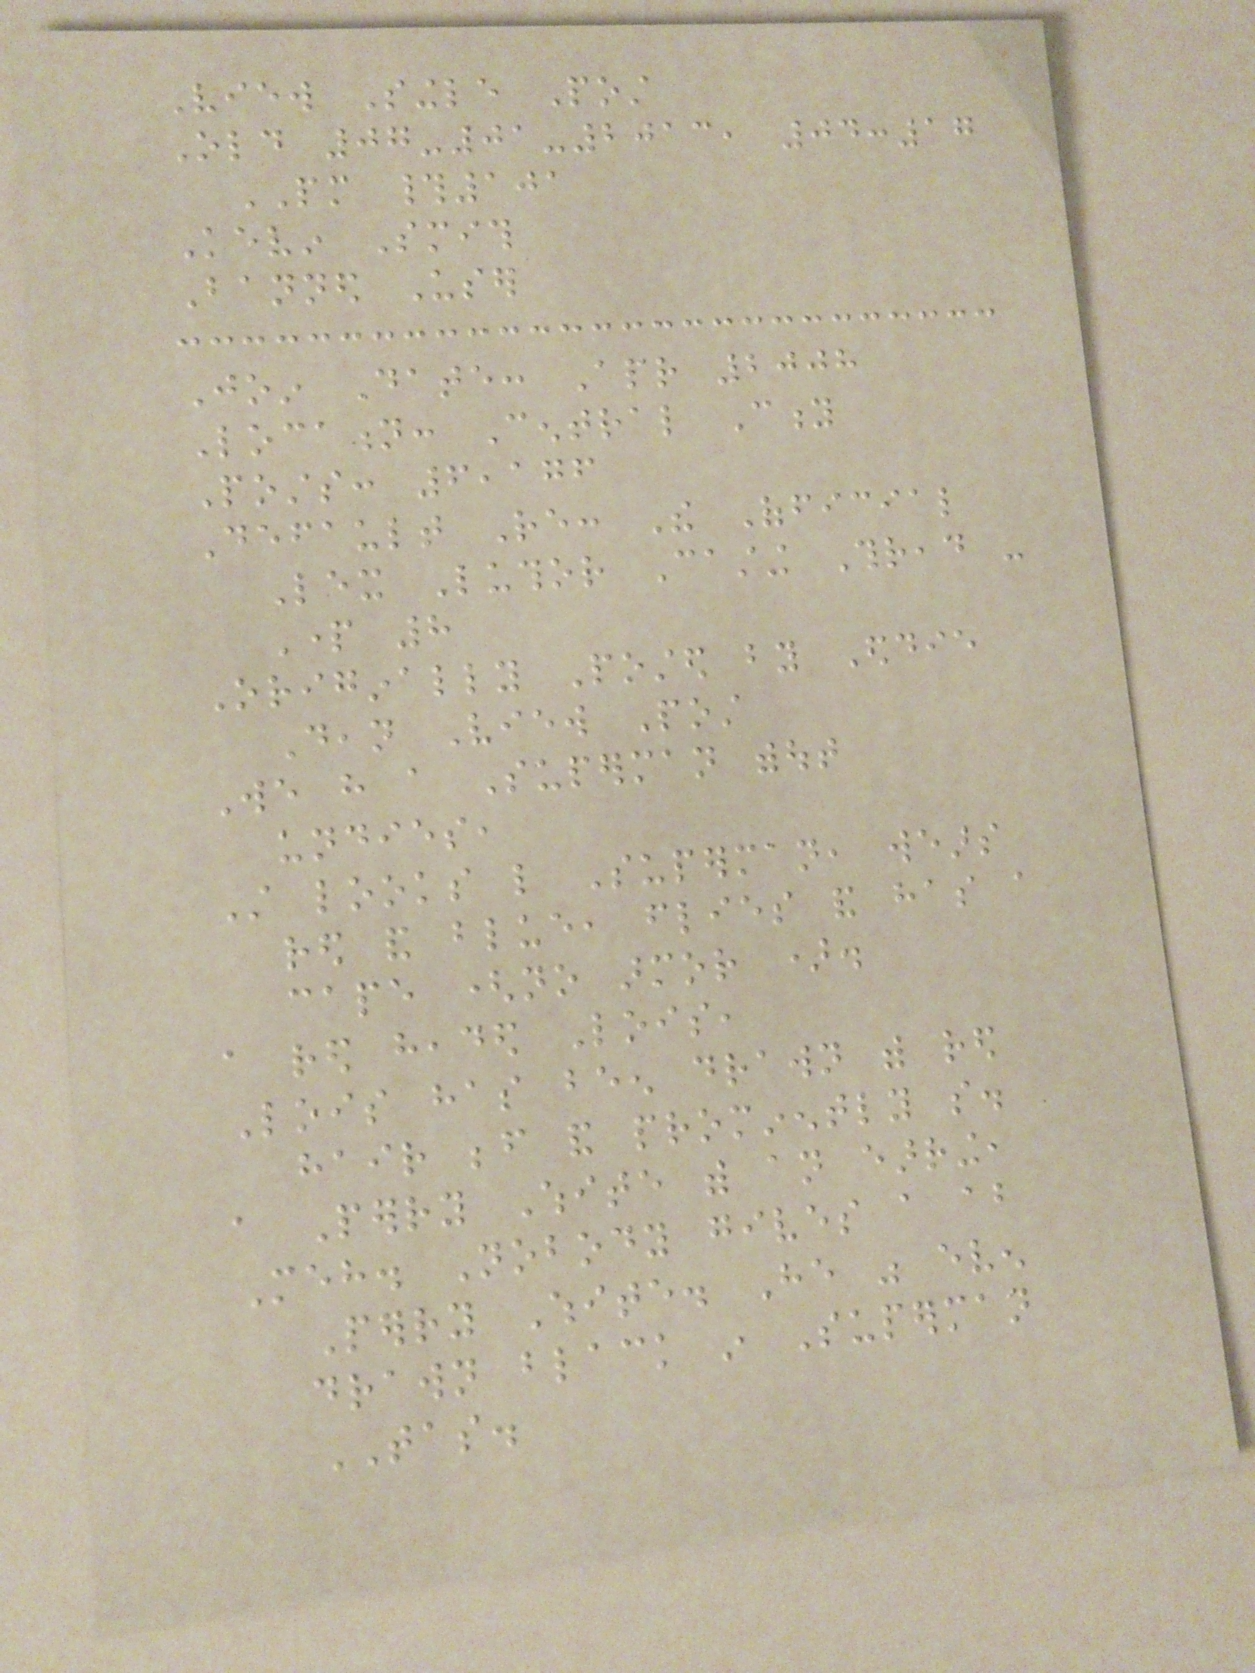View Single Post
Old 07-01-2013, 04:17
PM #101
Kevin Smith
Banned User
Join Date: Apr 2008
Location: Central City
Posts: 6,176
Default Re: The Official
Lex Luthor Casting Thread -
Part 8
Originally Posted by Eddie
Dean View Post
We have a Superman without
undies,
Still looks like Superman, wears
red and blue, flies and has a
cape (no armor ).
a red headed Lois,
Lois has been drawn with red
hair before and prominently so.
a Perry White with an earring,
Meh. Nobody gives a about
Perry White. He was even
drawn black in Superman
TAS.
